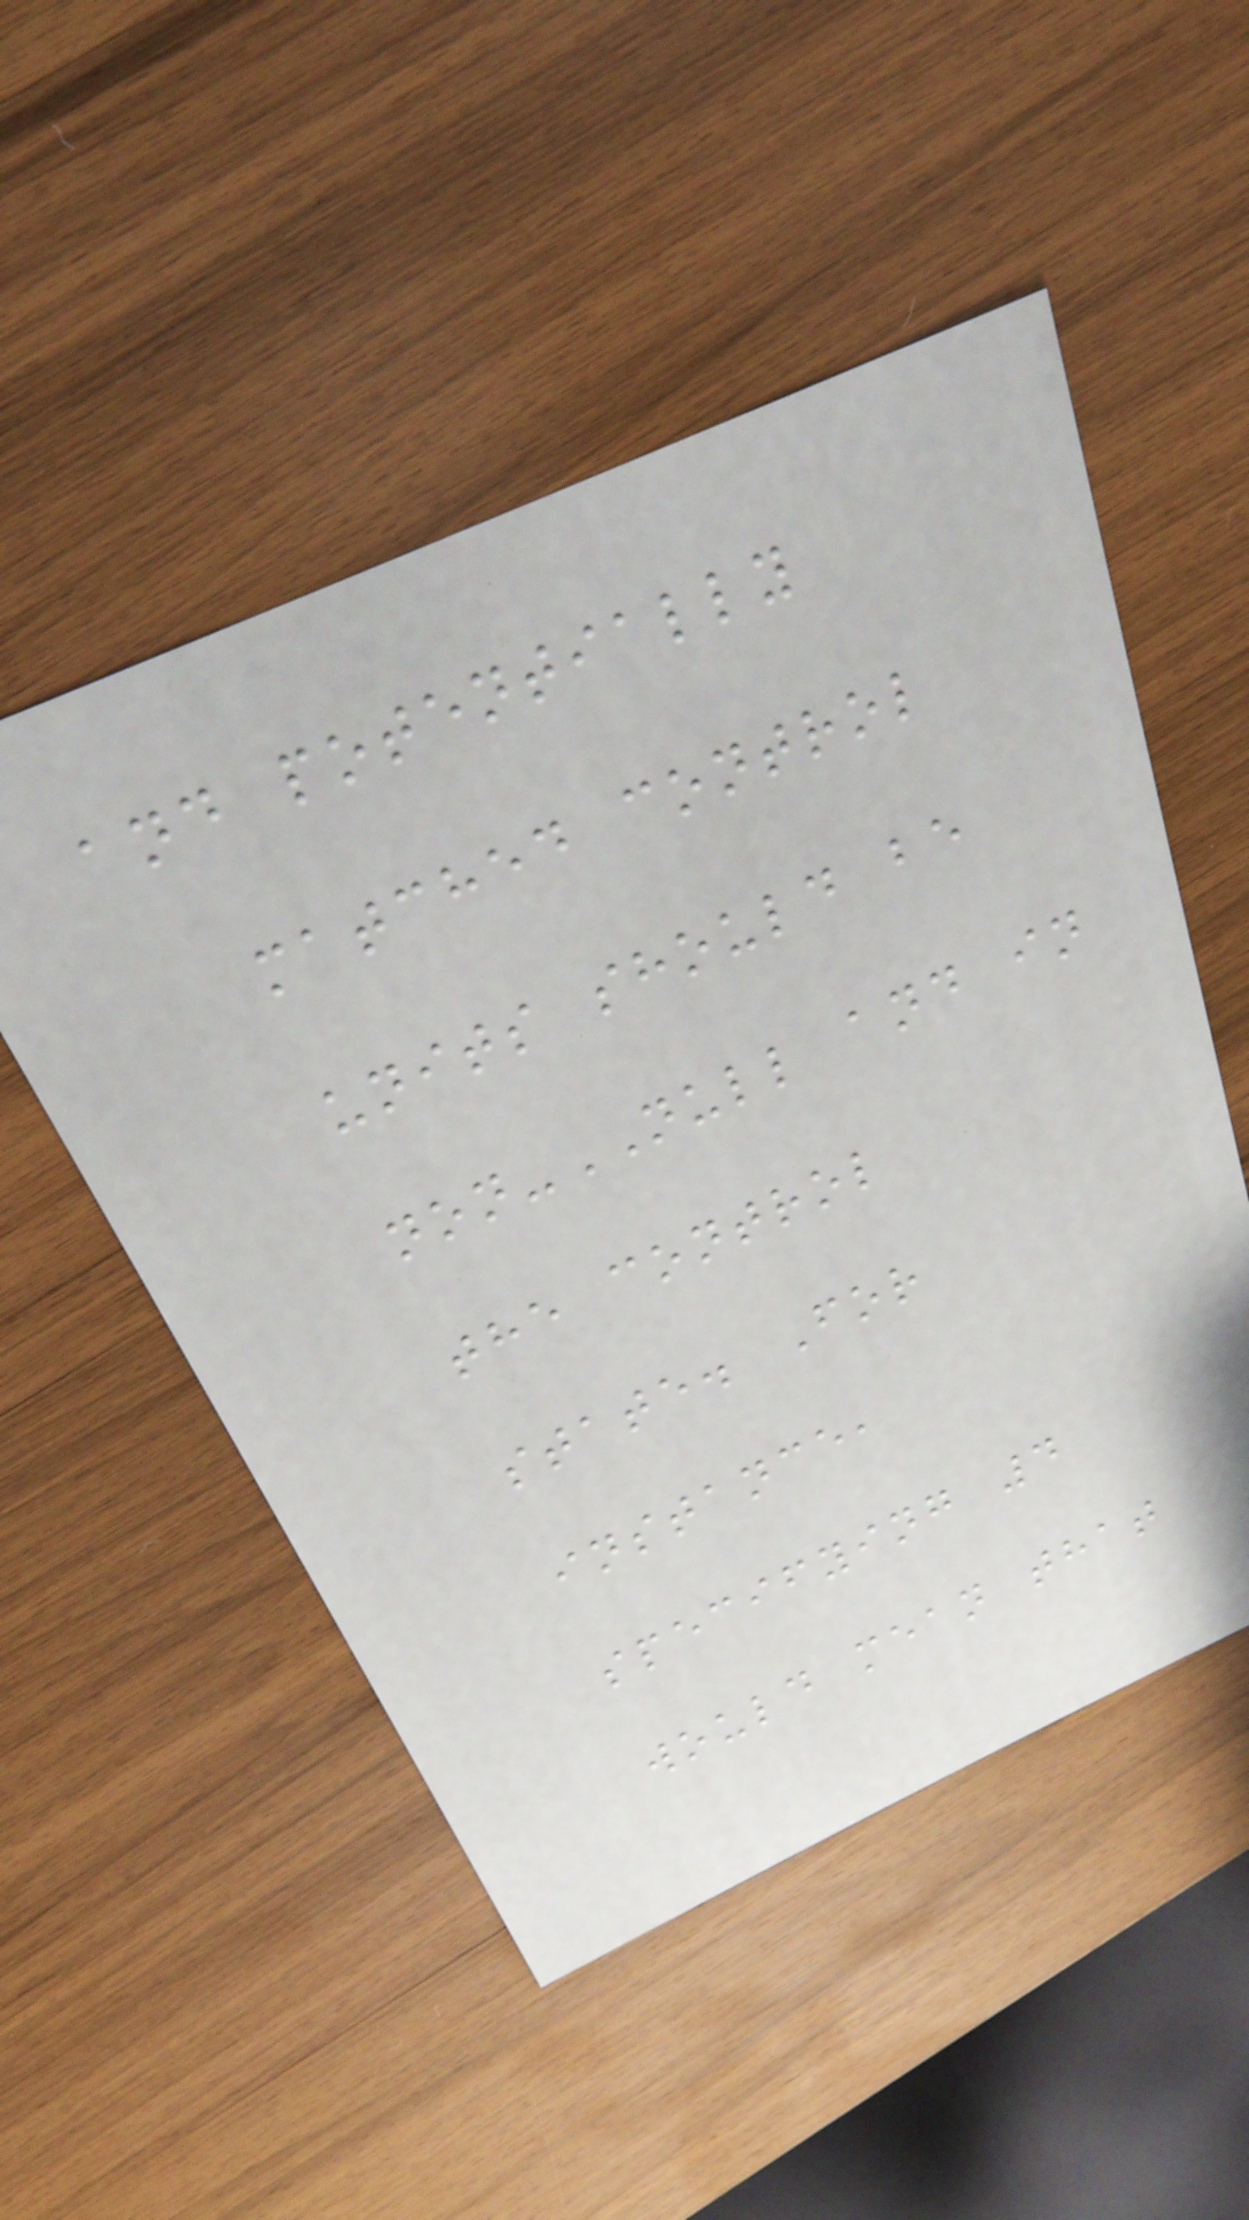and potentially
matched control
units should be
non-NULL and in
the control
state. For
instance,
specifying 4
would mean that
